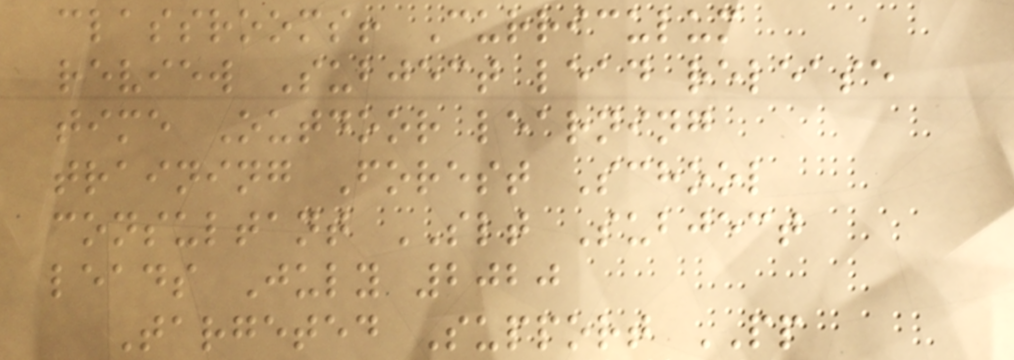classrooms! Curriculum
review Subject lead release
time Outdoor learning
training Forest School
consultant SLT Subject
leads July 2020
Targeted Support PP
